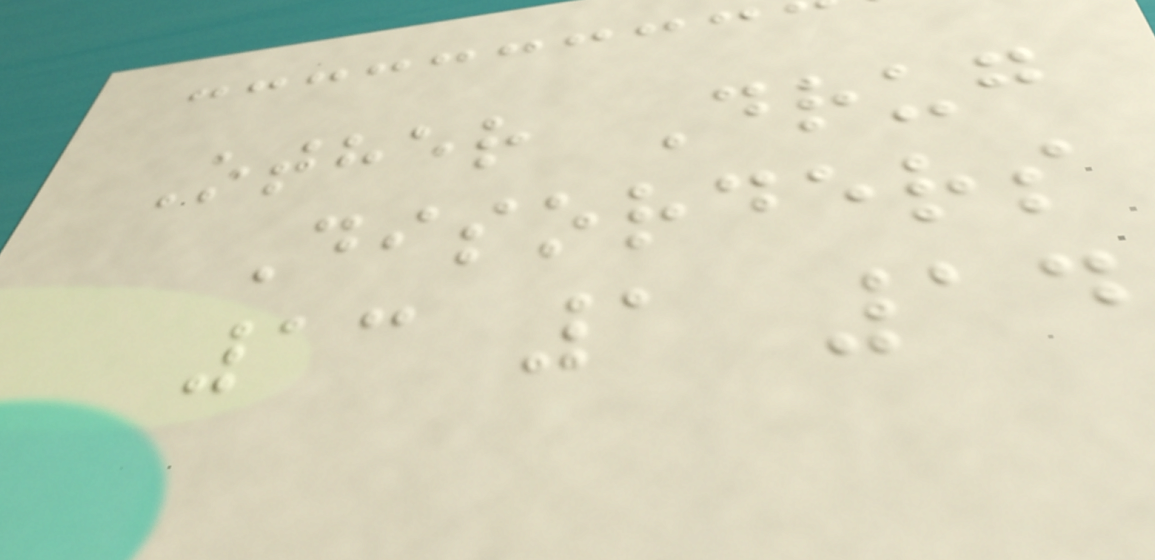Other Drug
Disorders
13 1 14
